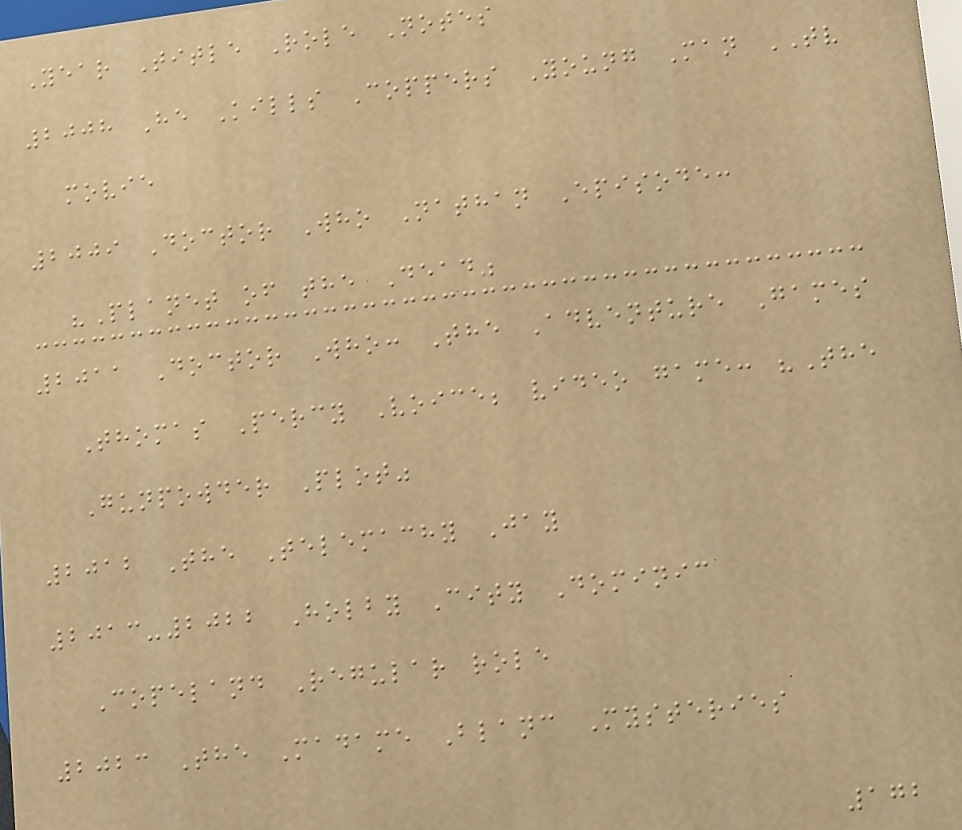Year Title Role Notes
2008 He Kills Coppers Young Man TV
movie
2009 Doctor Who Nathan Episode:
"Planet of the Dead"
2011 Doctor Who: The Adventure Games
Thomas Percy Voice; video game: "The
Gunpowder Plot"
2012 The Telemachy Jay
2013-2022 Holby City Dominic
Copeland Regular role
2023 The Madame Blanc Mysteries
172
